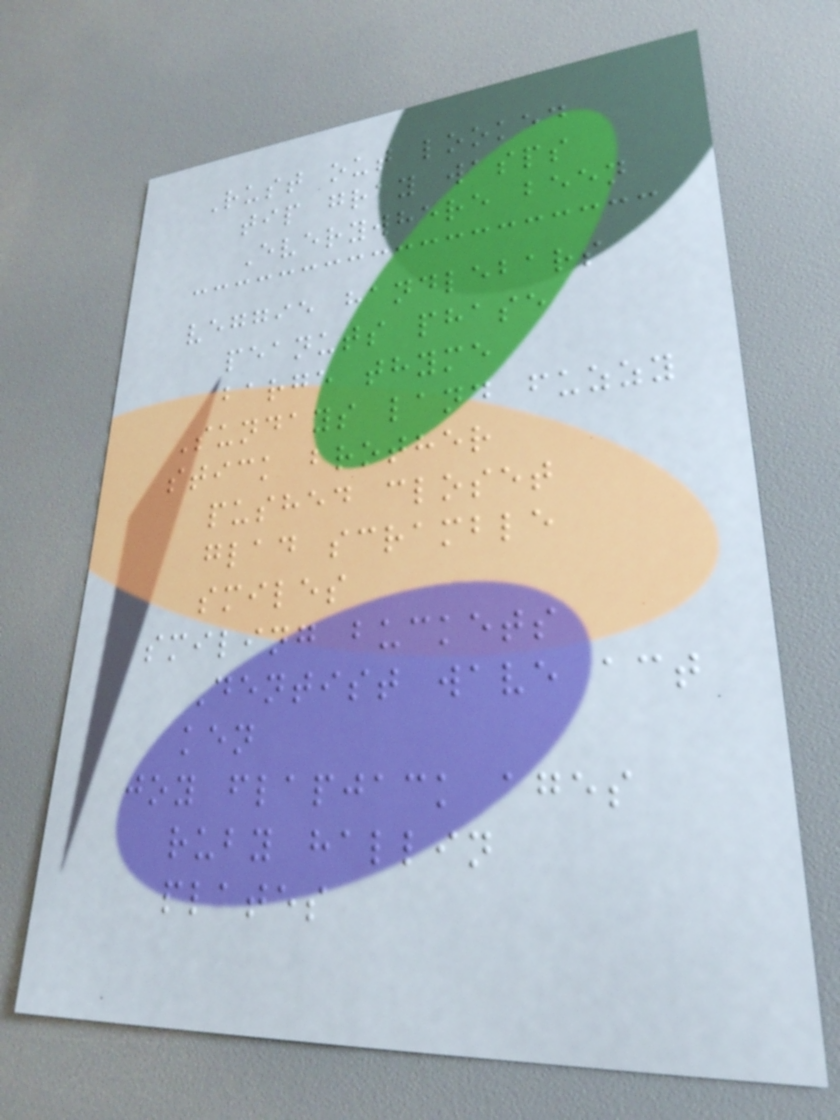Rust out looked
tip gray wasps
Everywhere been
veggie handlebars
peanuts phase
barge thyme
Sundays land fuzzy
stick brother
pushed closet
glad scramble
smiles
smiling buckets
Dentist wave act
ken
joy flapjack ages
ruby hallin
plates
